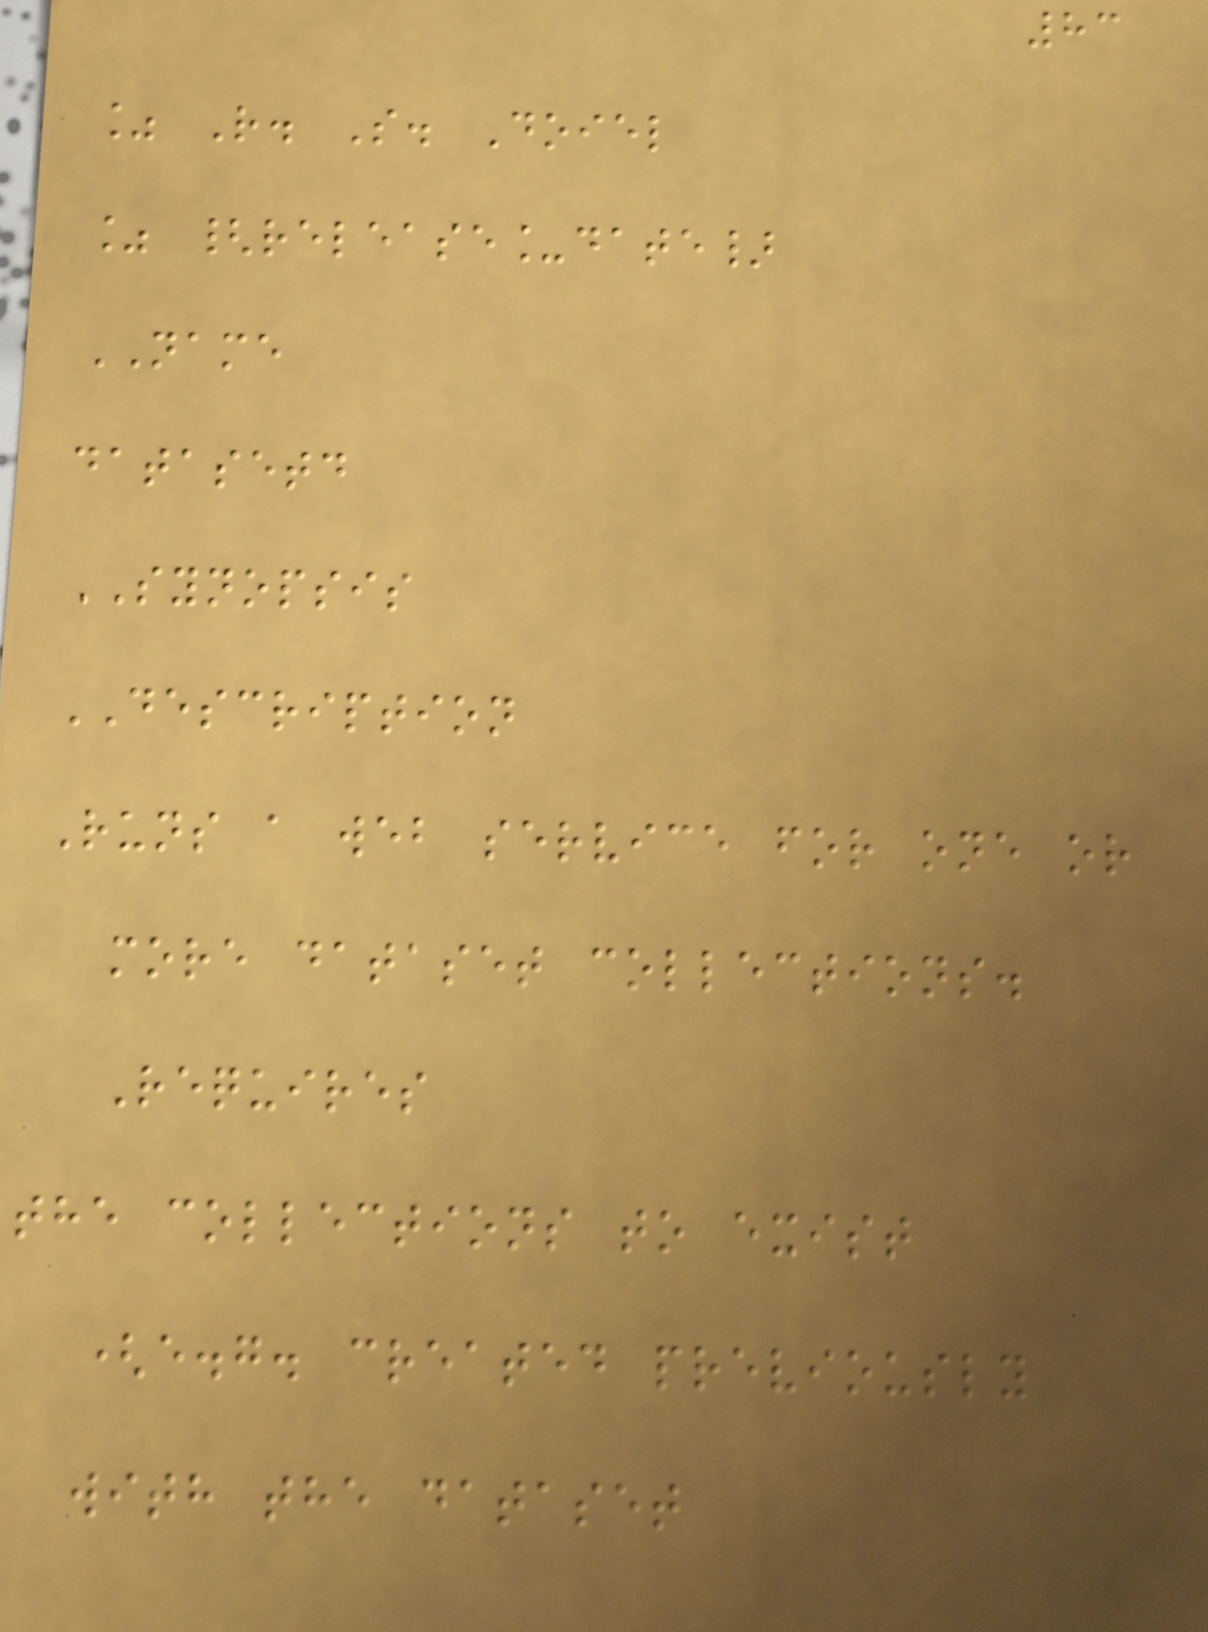83
% R. S. Doiel
% {release_date}
NAME
datasetd
SYNOPSIS
DESCRIPTION
Runs a web service for one or
more dataset collections.
Requires
the collections to exist
(e.g. created previously
with the dataset
